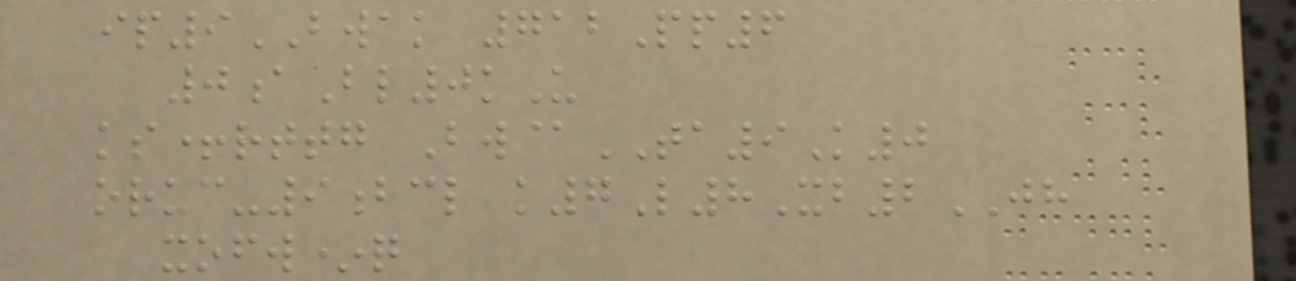ip9BWAK 712Pp6
0aBl0kU
ks+rttg Bw@TA9K0
oruc-9bcl k7L8Xb2JH
xofw*q
